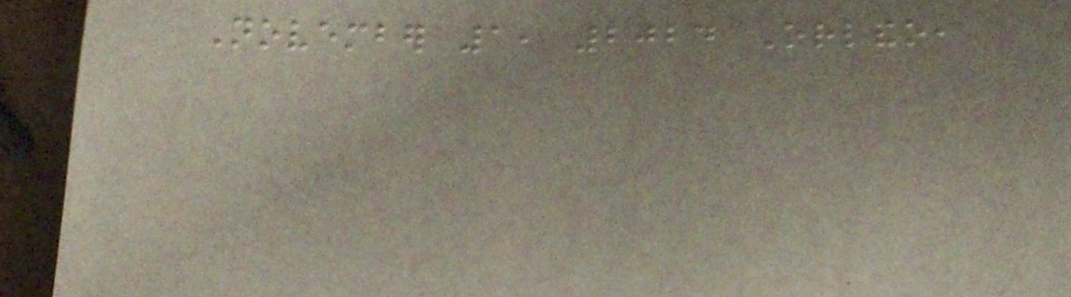November 1, 2024 Orlando,
